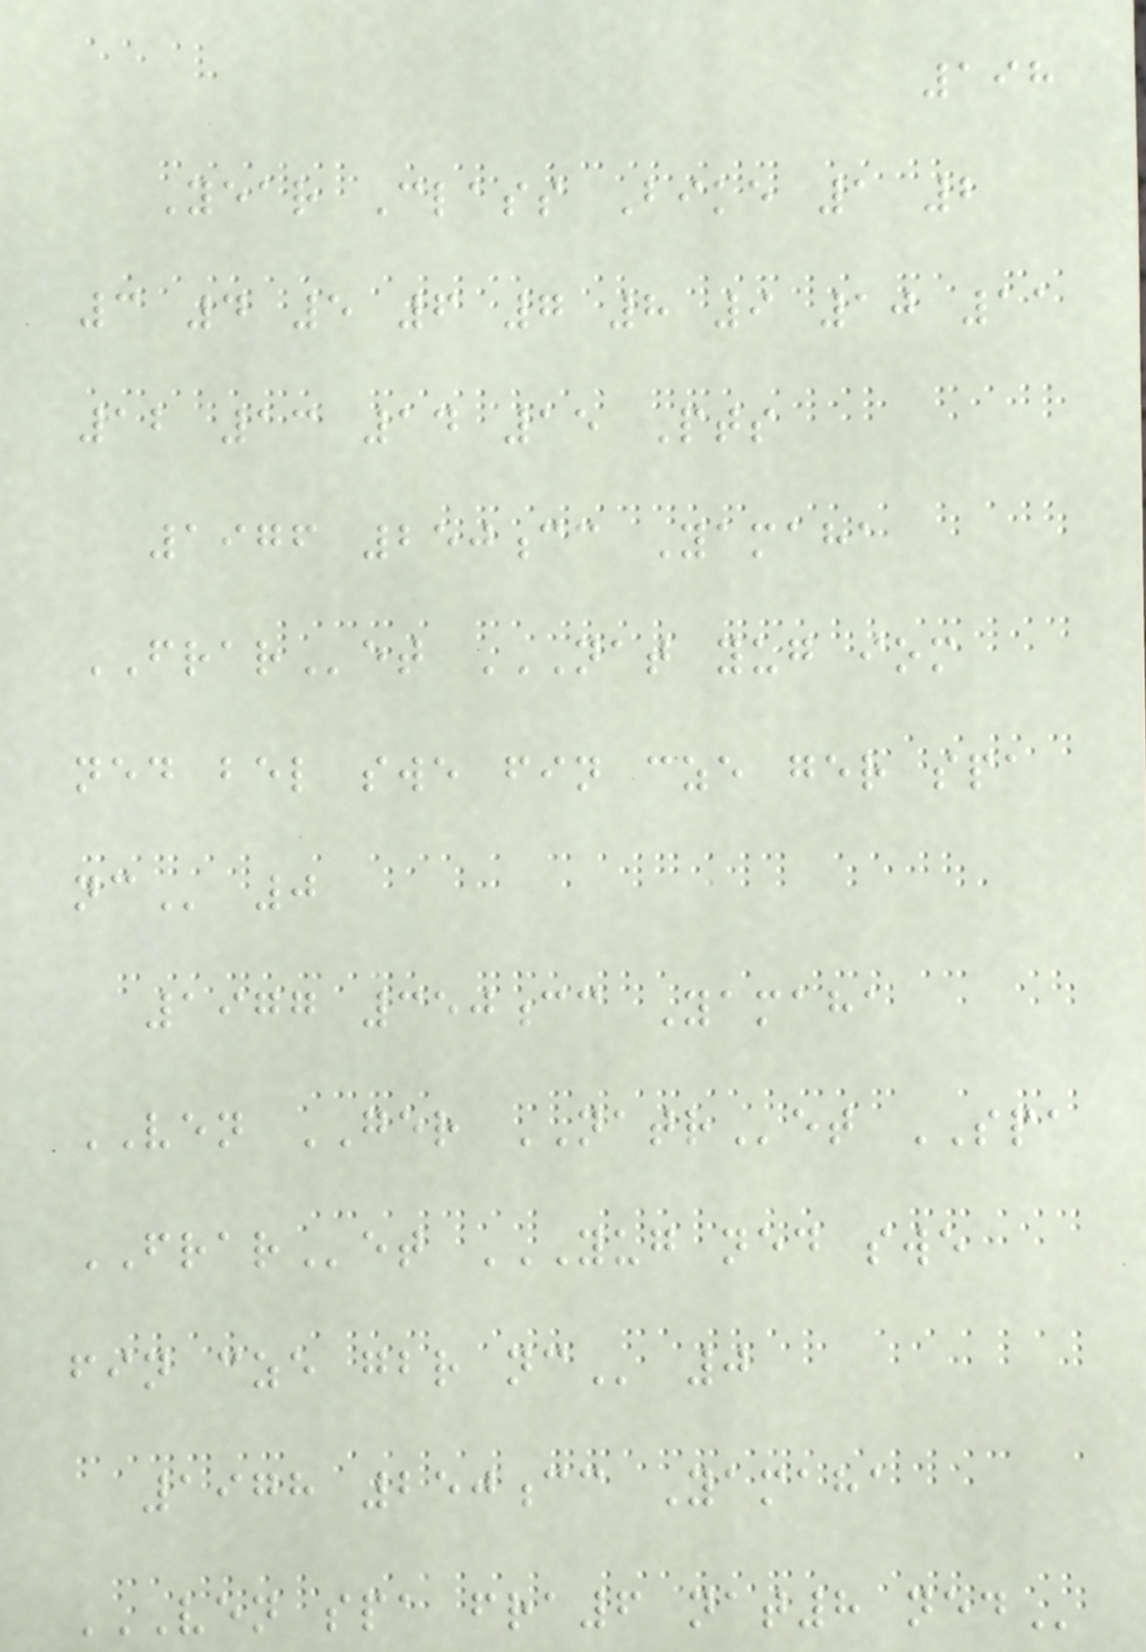198
Year Class Bike 1 2
3 4 5 6 7 8 9 10 11
12 13 14 15 Pts
1976 250cc Yamaha
FRARet NAT YUG IOM
NED BEL SWE FIN CZE GER SPA
NC 0
1977 350cc Yamaha
VEN GER NATRet SPA
FRARet YUG NED SWE
FIN CZE GBR NC 0
1978 250cc Yamaha
VEN SPA FRA6 NAT8 NED
